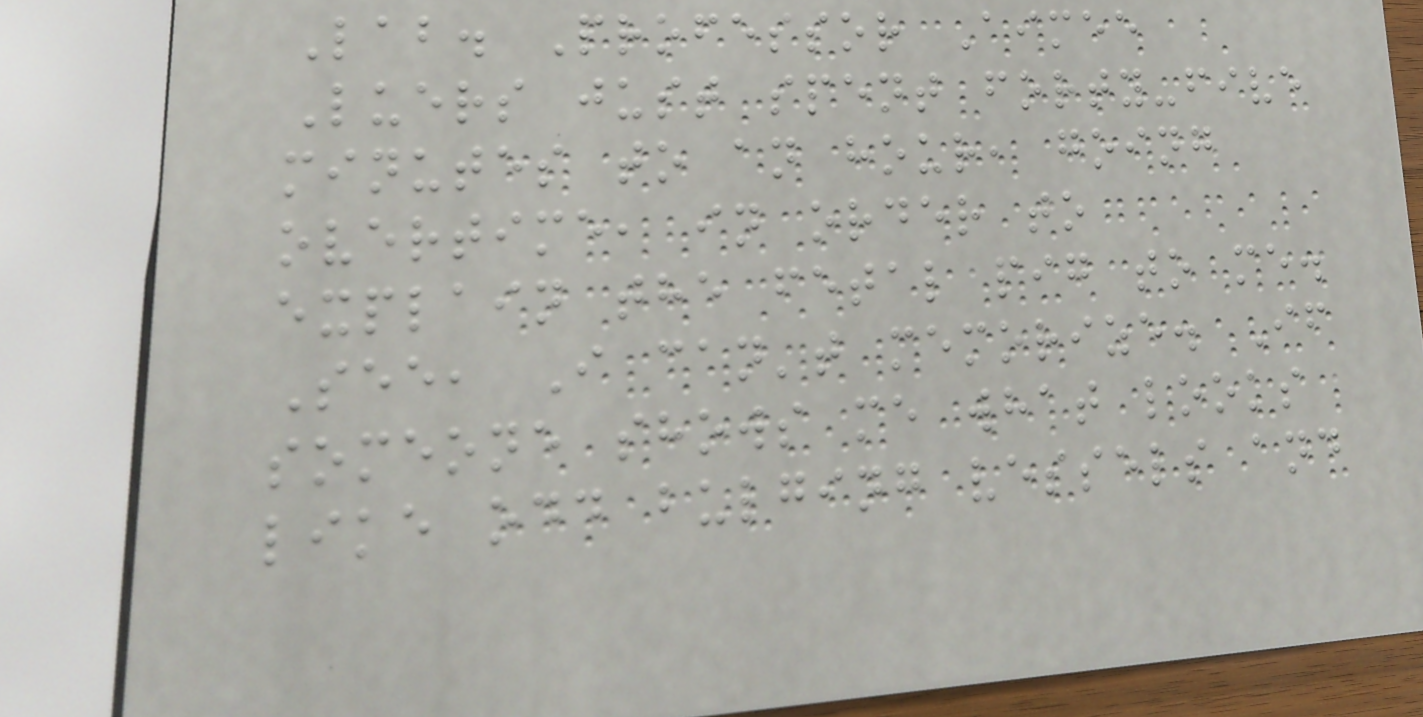Lab. Professor Aimee
Luers just spent forty-five
minutes to an hour, going
overtime, in order to
explain the fetal pig to me.
See, I can't memorize. If
someone shows me what looks
like odd bulging vessels and
